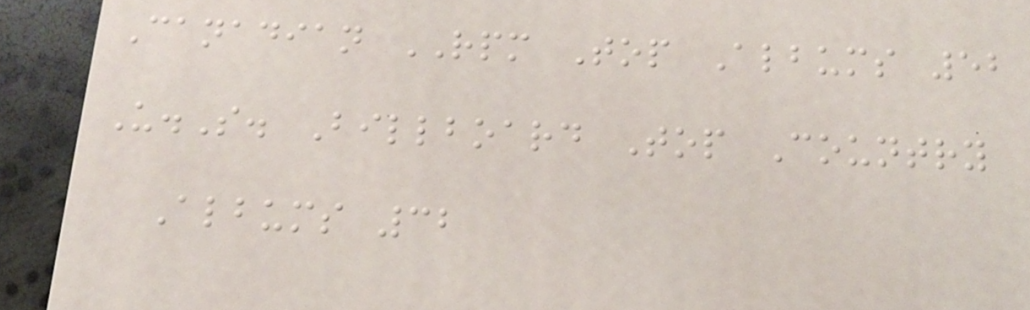Canadian RPM Top Albums 52
U.S. Billboard Top Country
Albums 32
